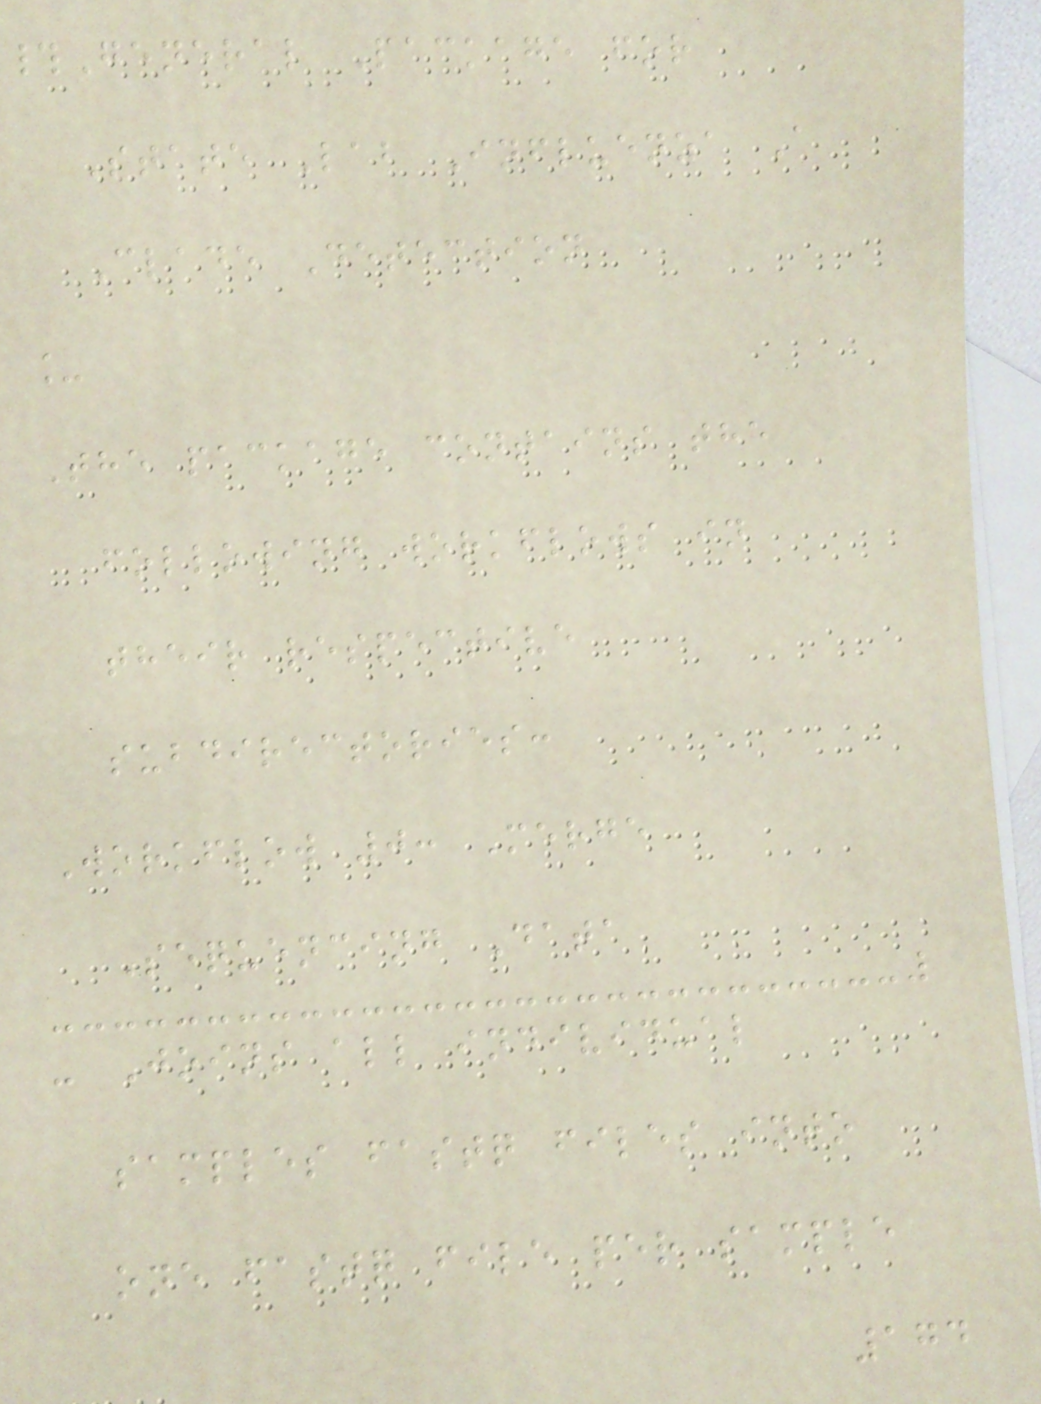#General Package for
State Lab Influenza A
Clade Detection
_
The package contains the
following workflows in
their respective
subdirectories:
Workflow 0: Merge
Sequencing Data
- Joins all individual
samples fastq files into
one fastq file per sample
174
